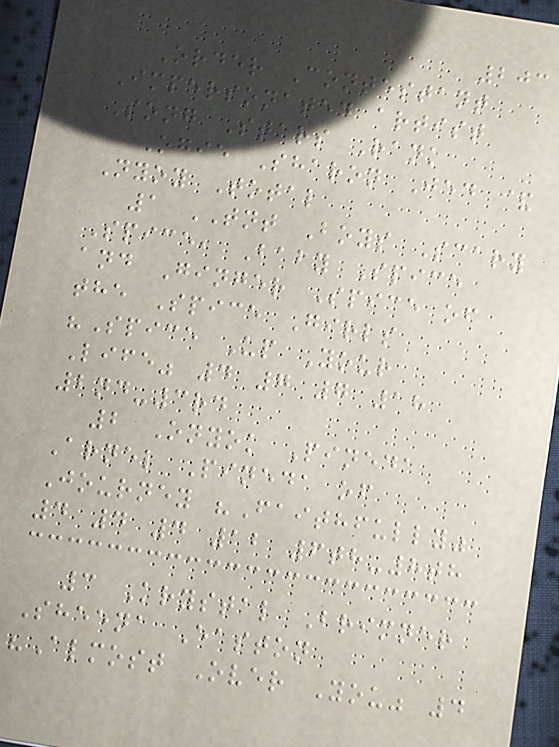203
Order Contestant
Impersonated artist
Song Stars Rank
Ogie Sharon Jed &
Nyoy Total
1 TNT Boys Scary
Spice, Baby Spice
and Ginger Spice of
the Spice Girls
"Spice Up Your
Life" 4 7 7 18
2nd-3rd
2 Onyok Pineda
Arnel Pineda of
Journey "Faithfully"
4 4 4 12 6th-8th
3 Krystal Brimner
Sheena Easton
"Almost Over You" 4
